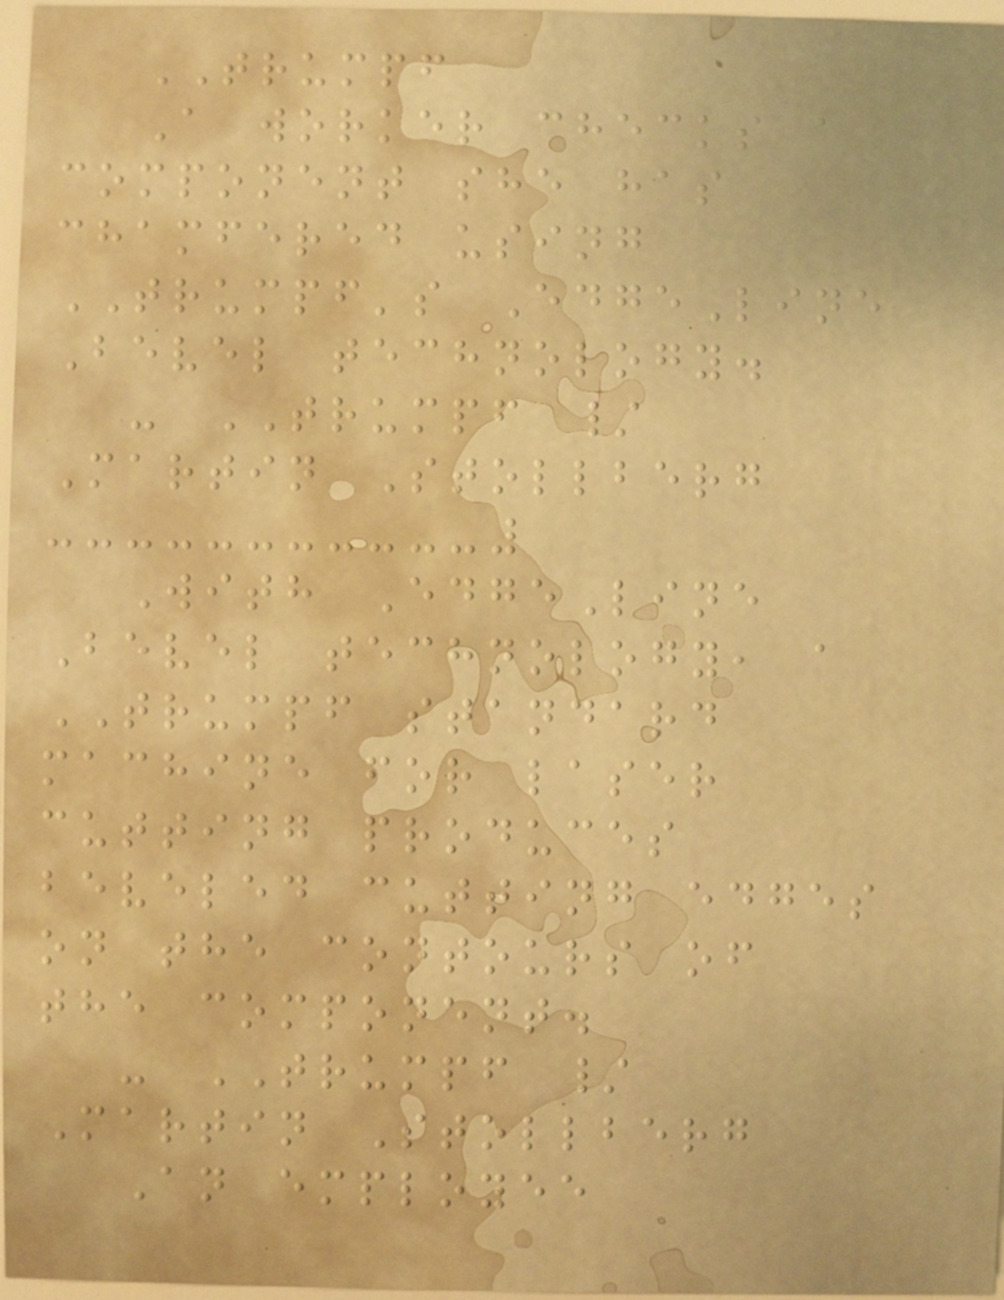TRUMPF
A worker checks a
component she has
chamfered using
TRUMPF's EdgeLine
Bevel technology.
- TRUMPF /
Martin Stollberg
With EdgeLine
Bevel technology, a
TRUMPF standard
machine for laser
cutting produces
beveled cutting edges
on the contours of
the component.
- TRUMPF /
Martin Stollberg
An employee
